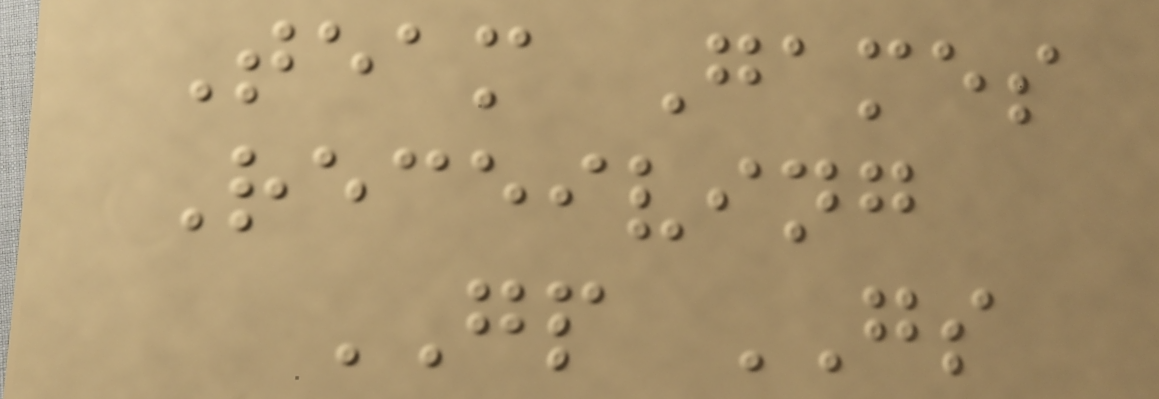Team Games
Receiving
GP GS
